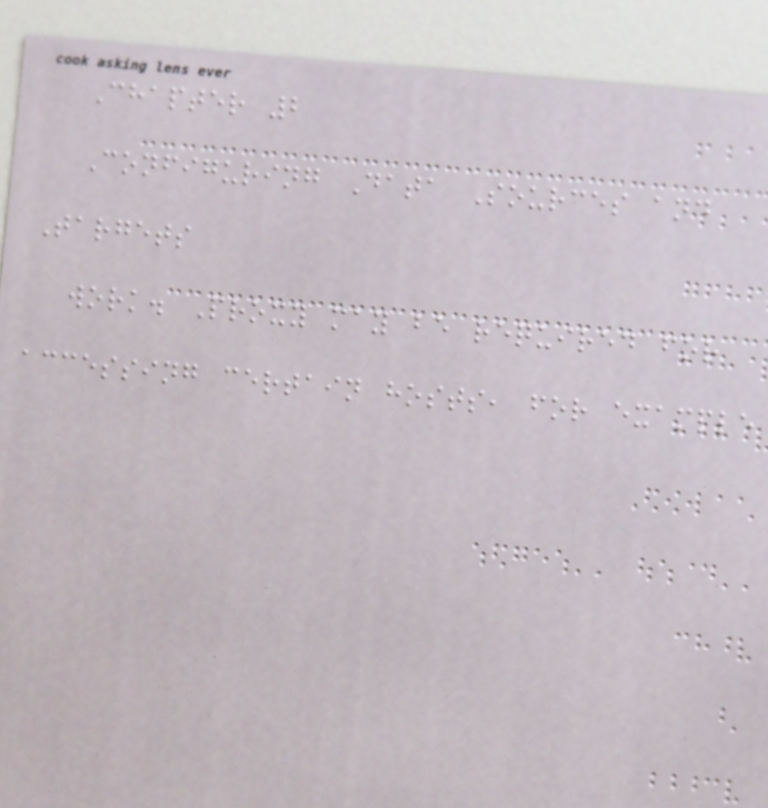Chapter 2
Configuring Data Sources and
Targets
work. Proxy may be required for
accessing certain hosts, for example
